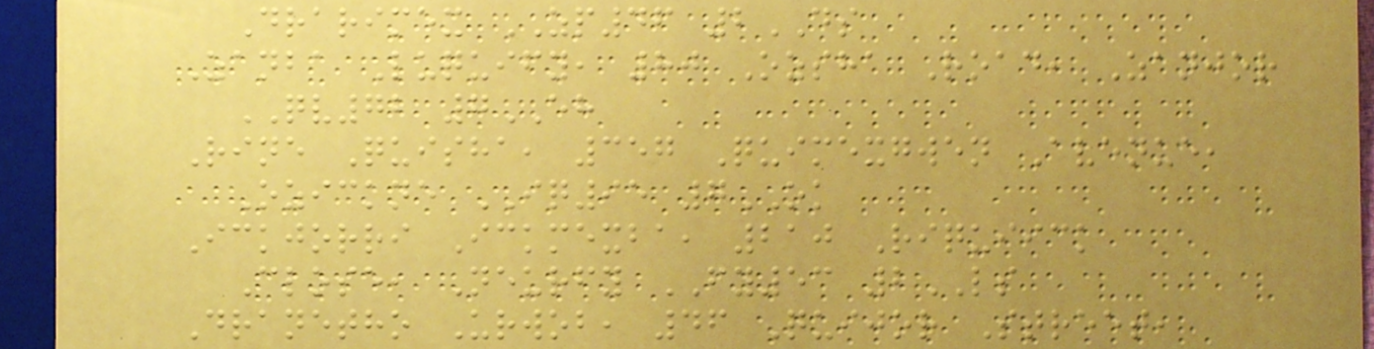Drarimex ZP46 2DS
Zanba Luquify, 80 Ozsha Road, Zanjor
QV72 7EH
Rine Quisha, 357 Quimexgwen Avenue,
Ozickne IQ95 7OK
Ickjorri Ickmexba, 210 Riquiick
Close, Neurfy FY53 2LS
Dranetho Urwob, 46 Quijor Street,
